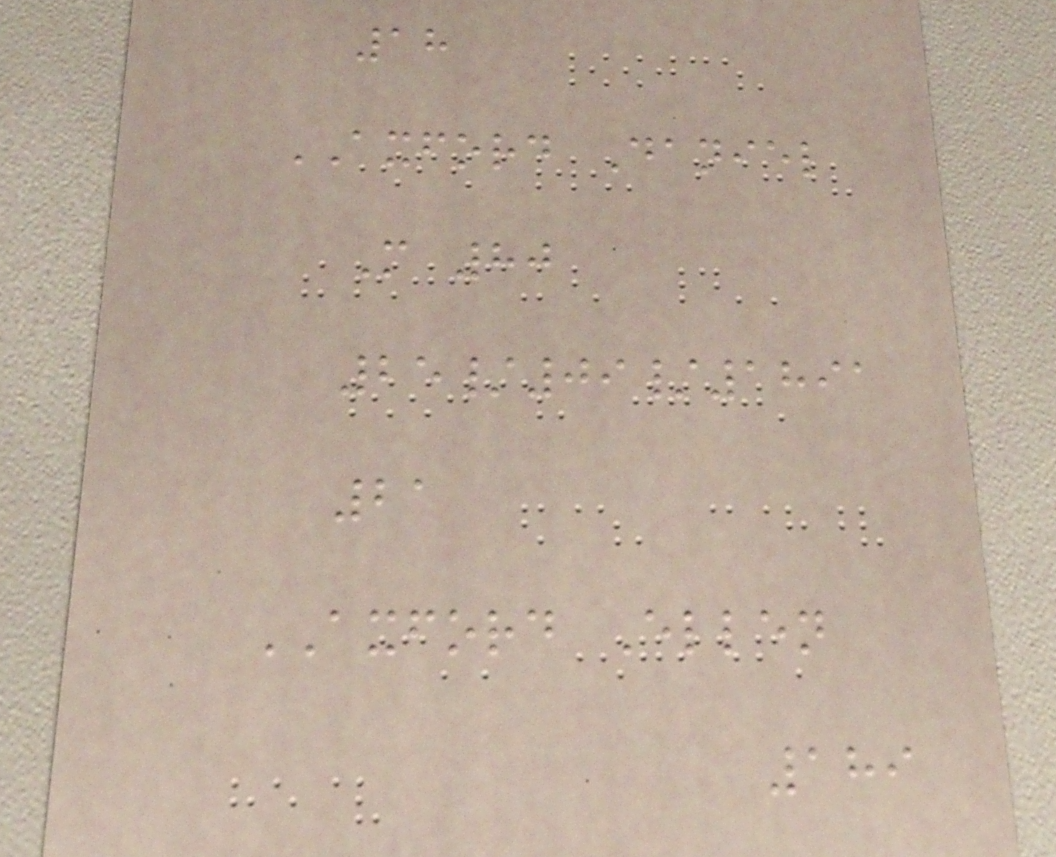18
AXFORD Daniel
M 80
25/09/1891
21
AXFORD Ellen
189
